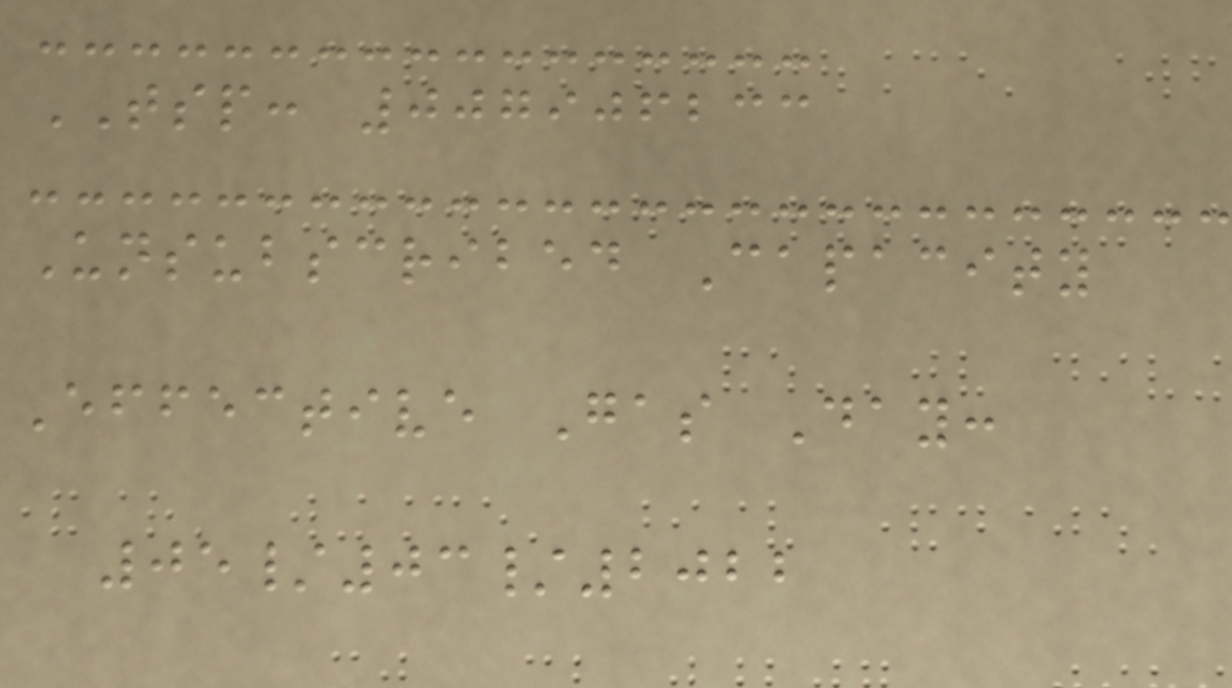TSP: 007906233
Unsubscribed Capacity
Effective Gas Day:
05/03/2022
